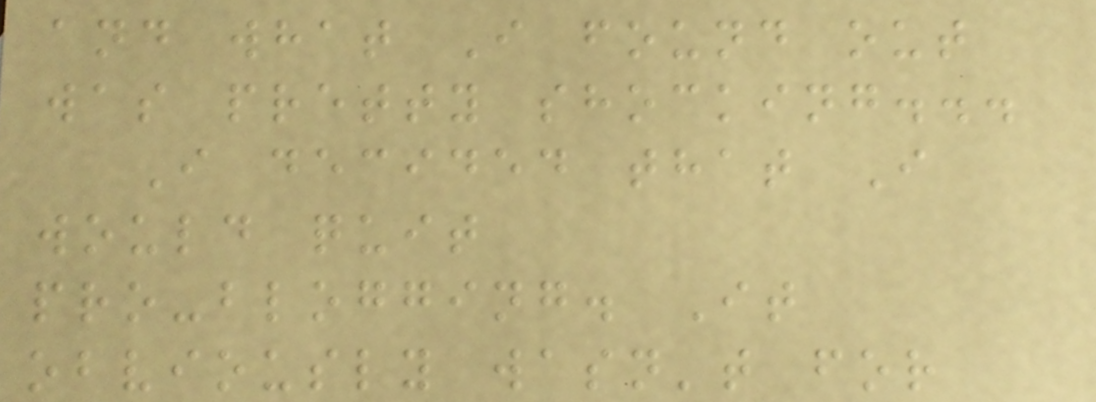and what I found out
was pretty shocking...
I decided that I
would quit
pro-blogging. It
obviously wasn't for
